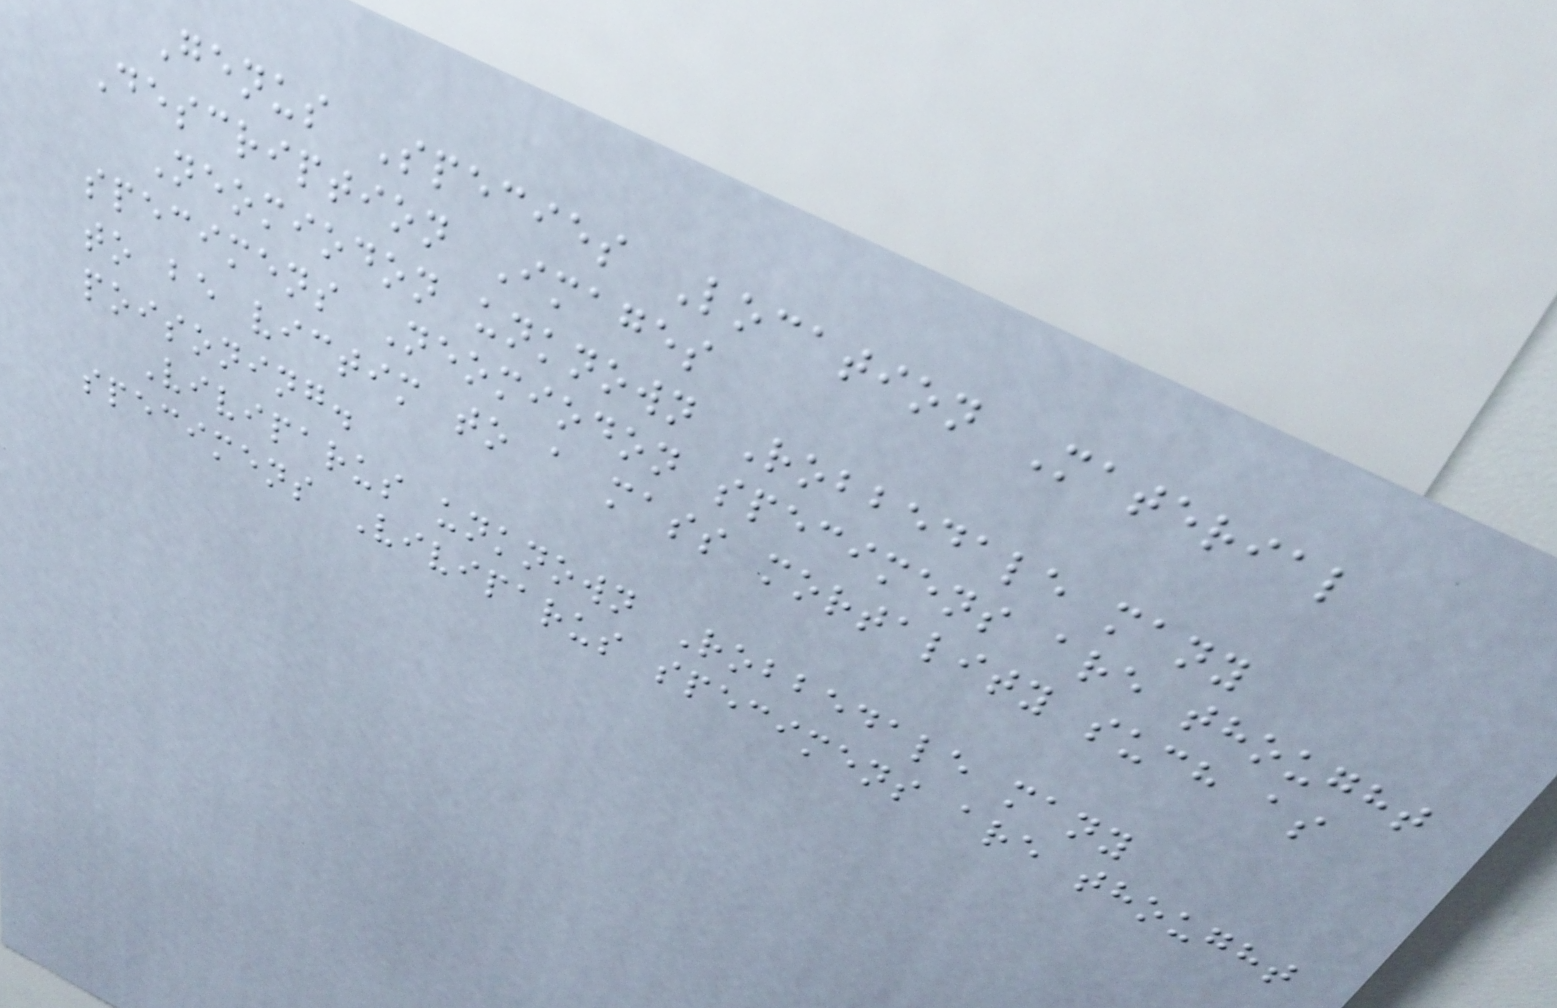Genus Species Location Material
Description Images
Neomiodon unknown Robbedale many
specimens Neomiodon specimens are thought
to be victim to a mass mortality such as
poisoning.
Viviparus unknown Robbedale many
specimens Viviparus specimens are thought
